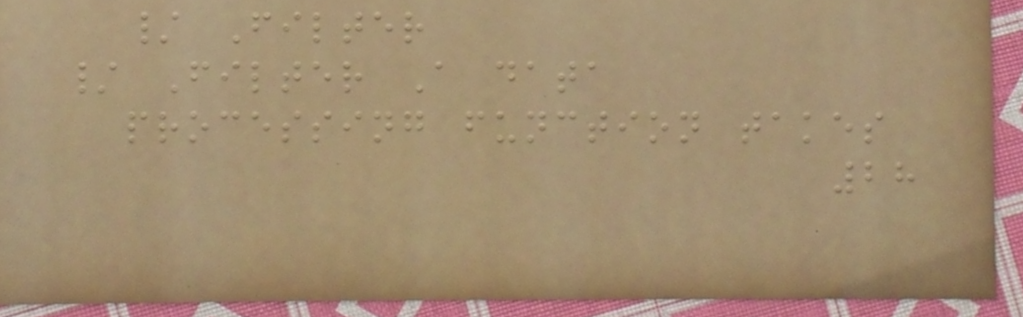/ Filter
/ Filter A data
processing function takes
28
